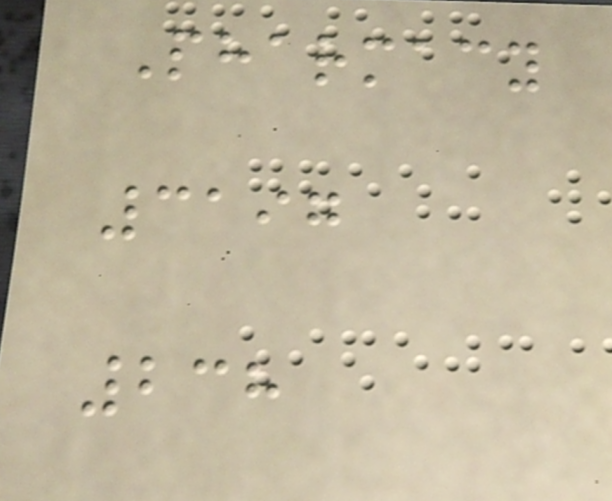Pharmacy
3197
238
